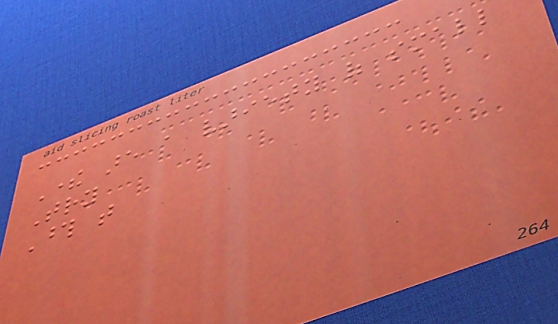There are a variety of small
Try
Those that
